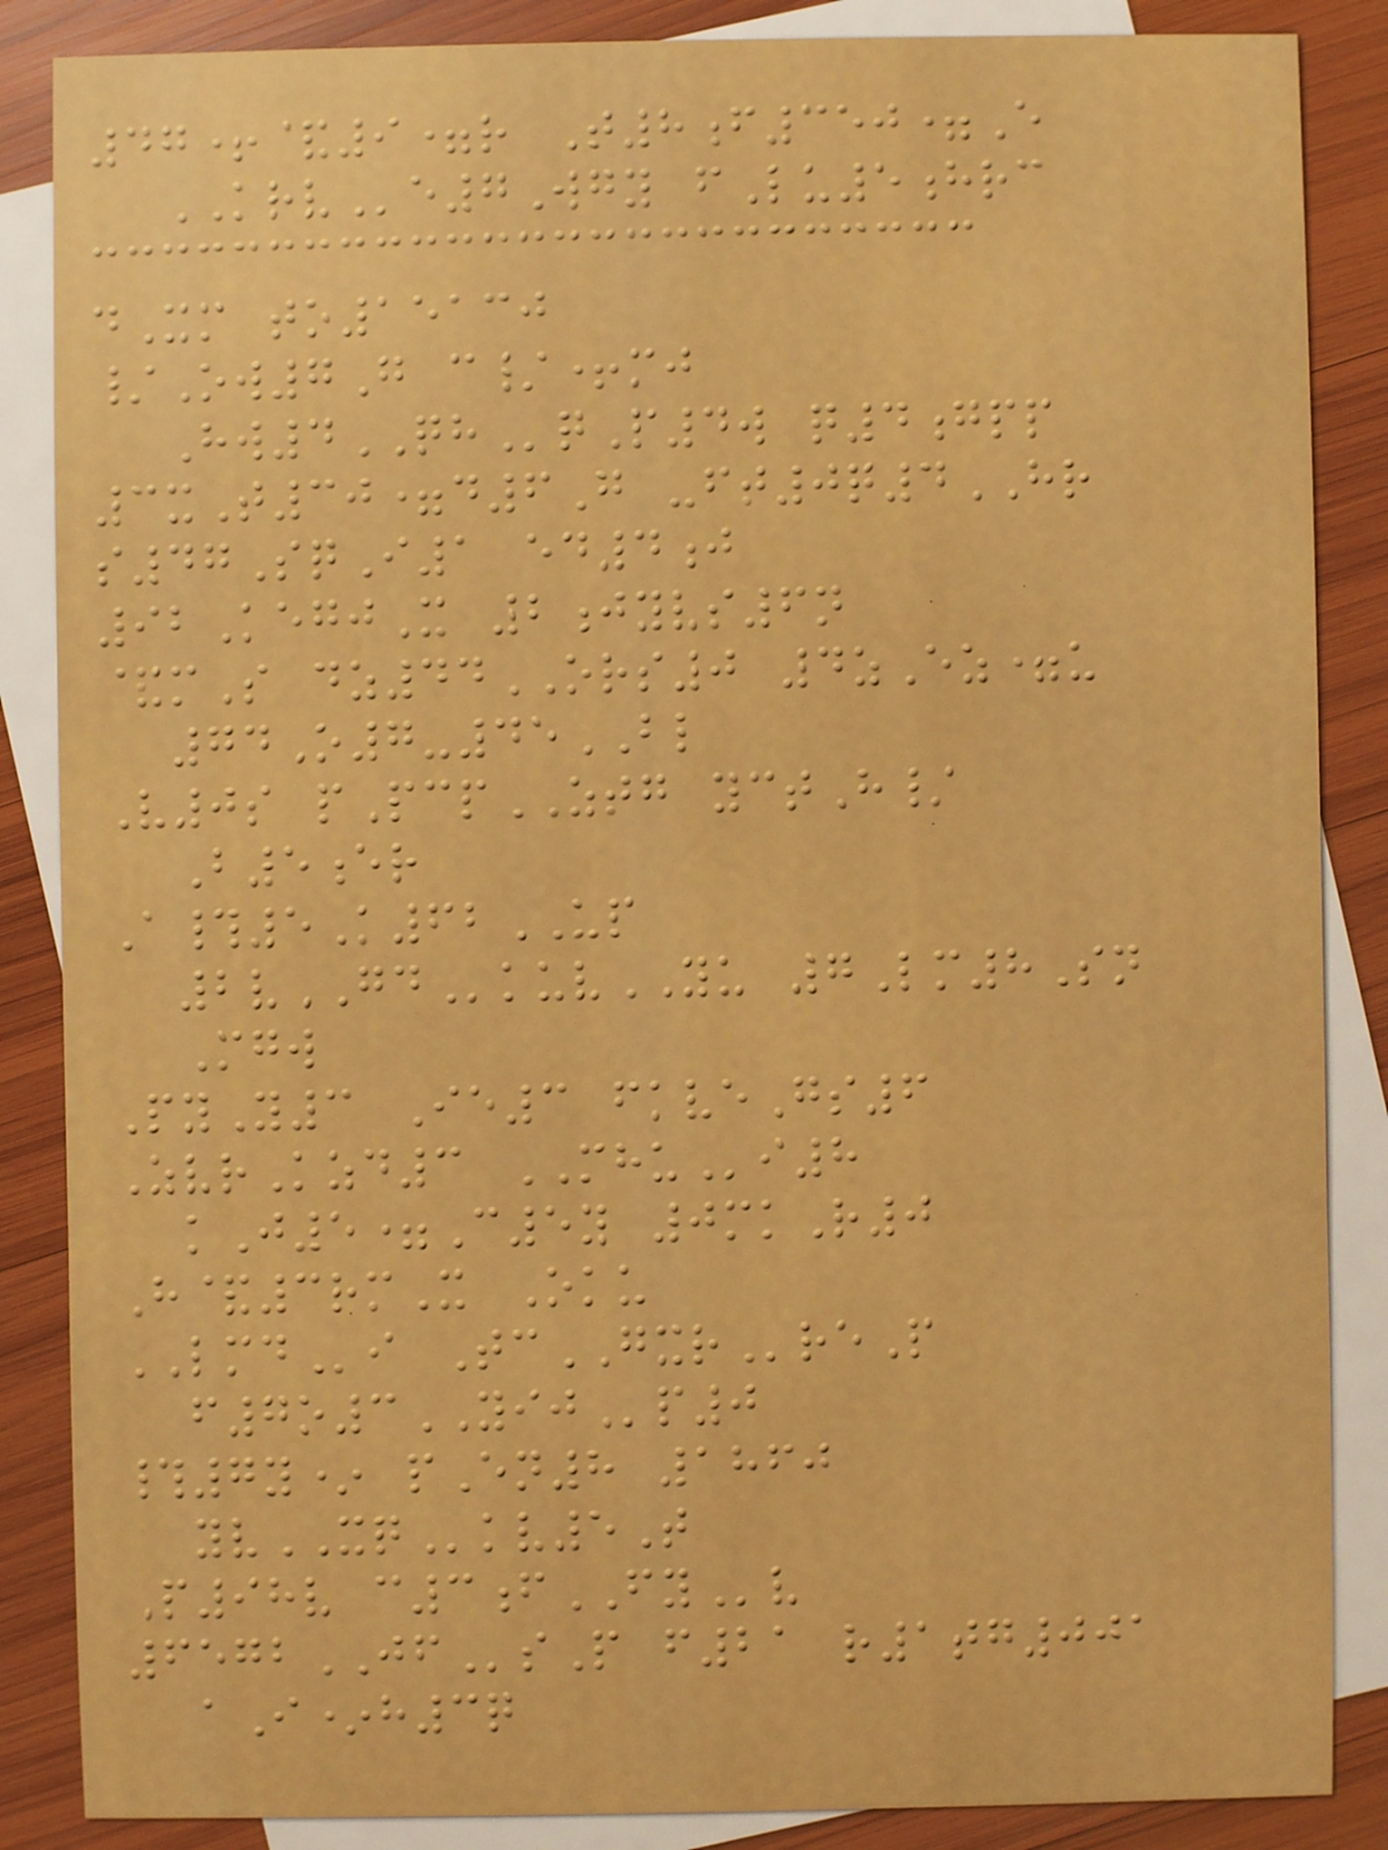47+&9=r T8f350=E
KRVe7Wgy fLu5hrc
dXm to15130
/Ow7G c/+mj
Hw4QHqP4w q4gpp
3xT30=d6G -ft0q4HR
s47SqI1 ed4j
92KegjX 2jyvs6n
&mS dz44ORS0 4zEz=u
74O7-45BL
V0s pPcpZTG yctH/
B5er
A#5K62UP
2vGDkuvYU 7Lm8Sn
Mgw
PyY3 Ie3 fkveGs6
ZvrKzd3 MHUi8
kJ5=C5y 0mkR0
H&3rmX Oku
LMDi TcGXRreP
f7o3YIJp0
#7y* pEn8 1860
yvXQkv5T
P98v c3fFYv
6572JFsP f21 r1tg001
aI*h3q
